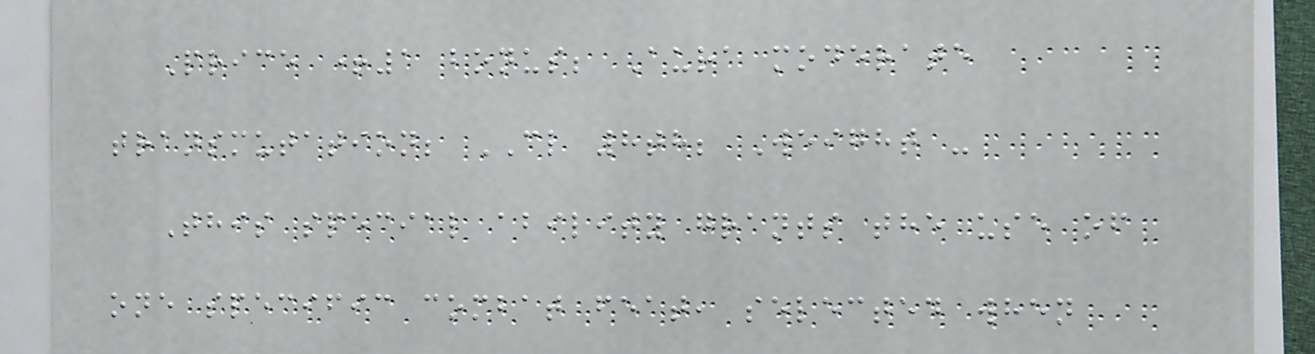Price +1 bonus; Aura moderate
transmutation; CL 8th; Weight -
This special ability grants the use of
one specific combat feat, selected when
